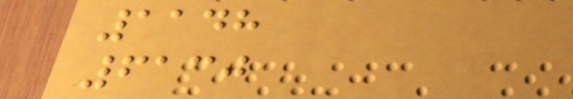1148
6130
